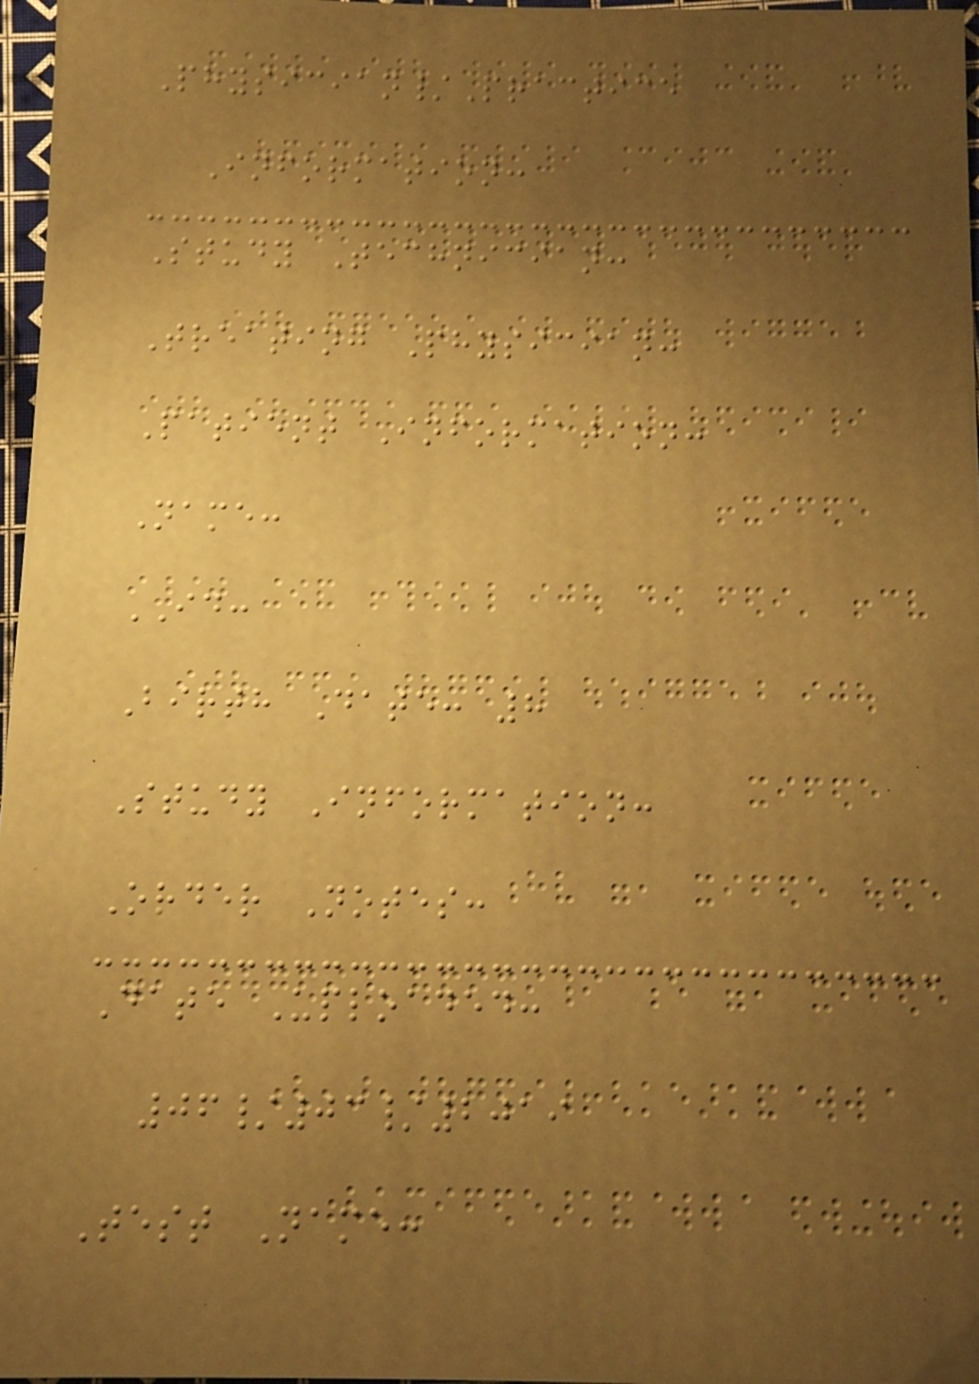Physician/Practice
Information:
Study Technician:
Treating Physician:
Patient Information:
Name:
ID:
Birth Date: 8
Study Information:
Order Notes:
Date Uploaded:
06/03/2019
Test Name:
